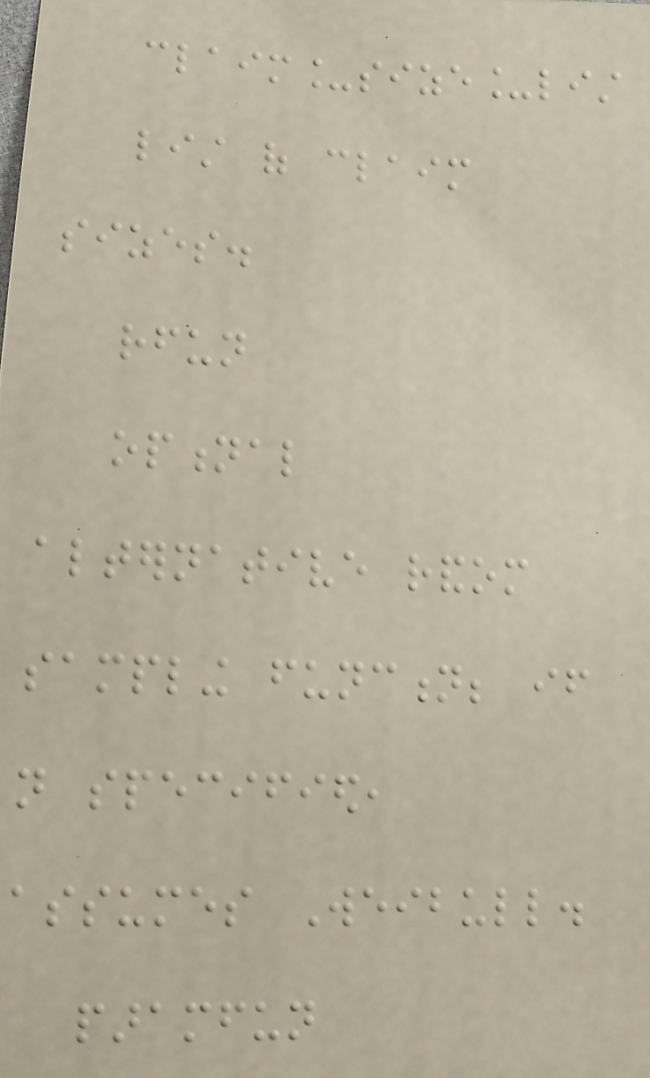claim_size_list
list of claim
sizes.
rfun
optional
alternative random
sampling function; if
not specified,
assumes Weibull.
paramfun
